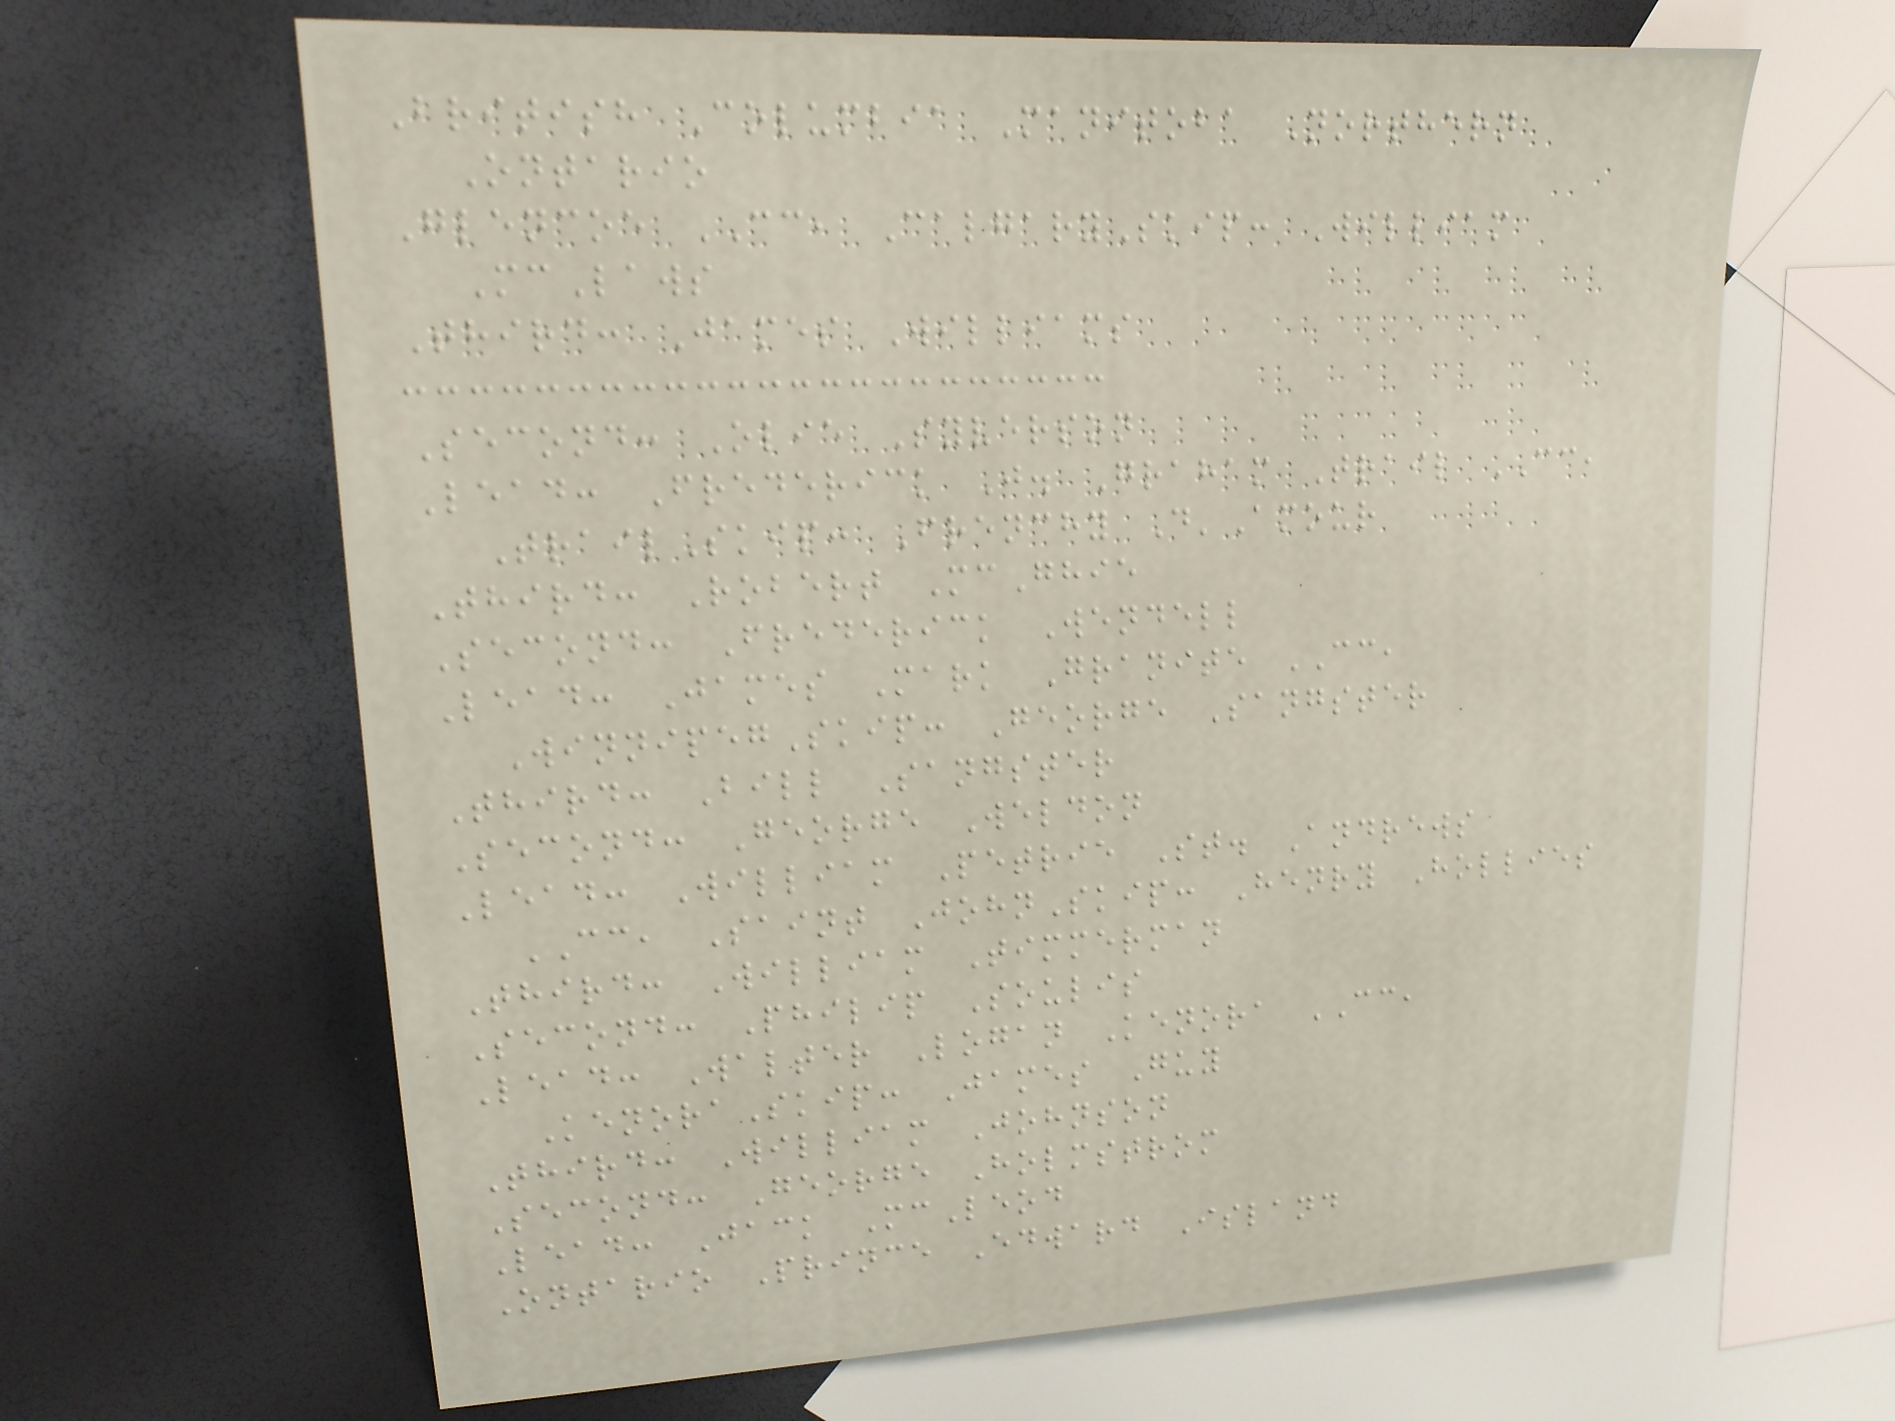British Columbia Manitoba Northern
Ontario
Glencoe CC, CalgarySkip: William
McLaws
Third: James Williams
Second: Olie Syverson
Lead: Frederick J. Graham Trail CC,
TrailSkip: Frenchy D'Amour
Third: Robert McGhie
Second: Frederick Wendell
Lead: James Mark Granite CC,
WinnipegSkip: George Sangster
Third: Bill Sangster
Second: George Weldon
Lead: William Petrie St. Andrews
CC, Saint JohnSkip: Henry Hollies
Third: William Timmerman
Second: Philip Soulis
Lead: Walter Logan Kenora CC,
KenoraSkip: James Guy
Third: William Johnson
Second: George Holmstrom
Lead: Jack McLeod
Ontario Prince Edward Island
